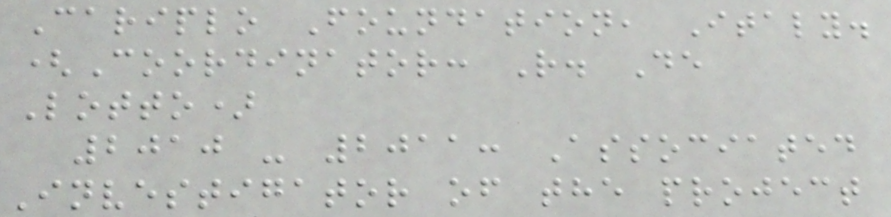Cariplo Foundation, Italy.
(Coordinator: R. De
Lotto)
2010 - 2011: Associated
Investigator of the project
